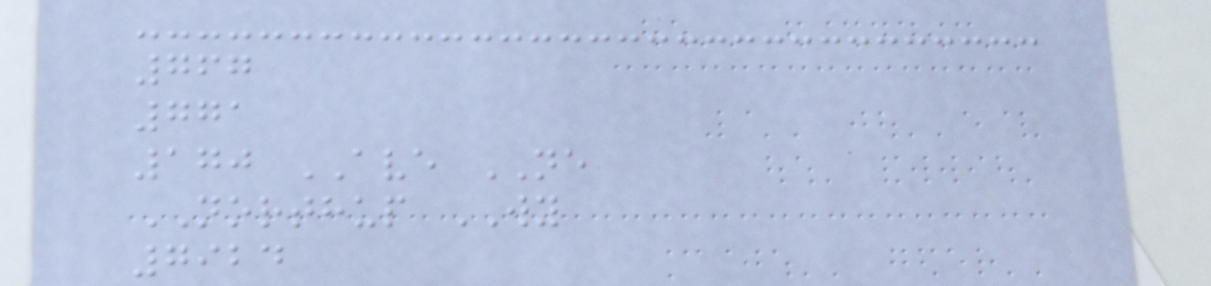767
771
170 AVE NE
NORTHUP WY
7924
